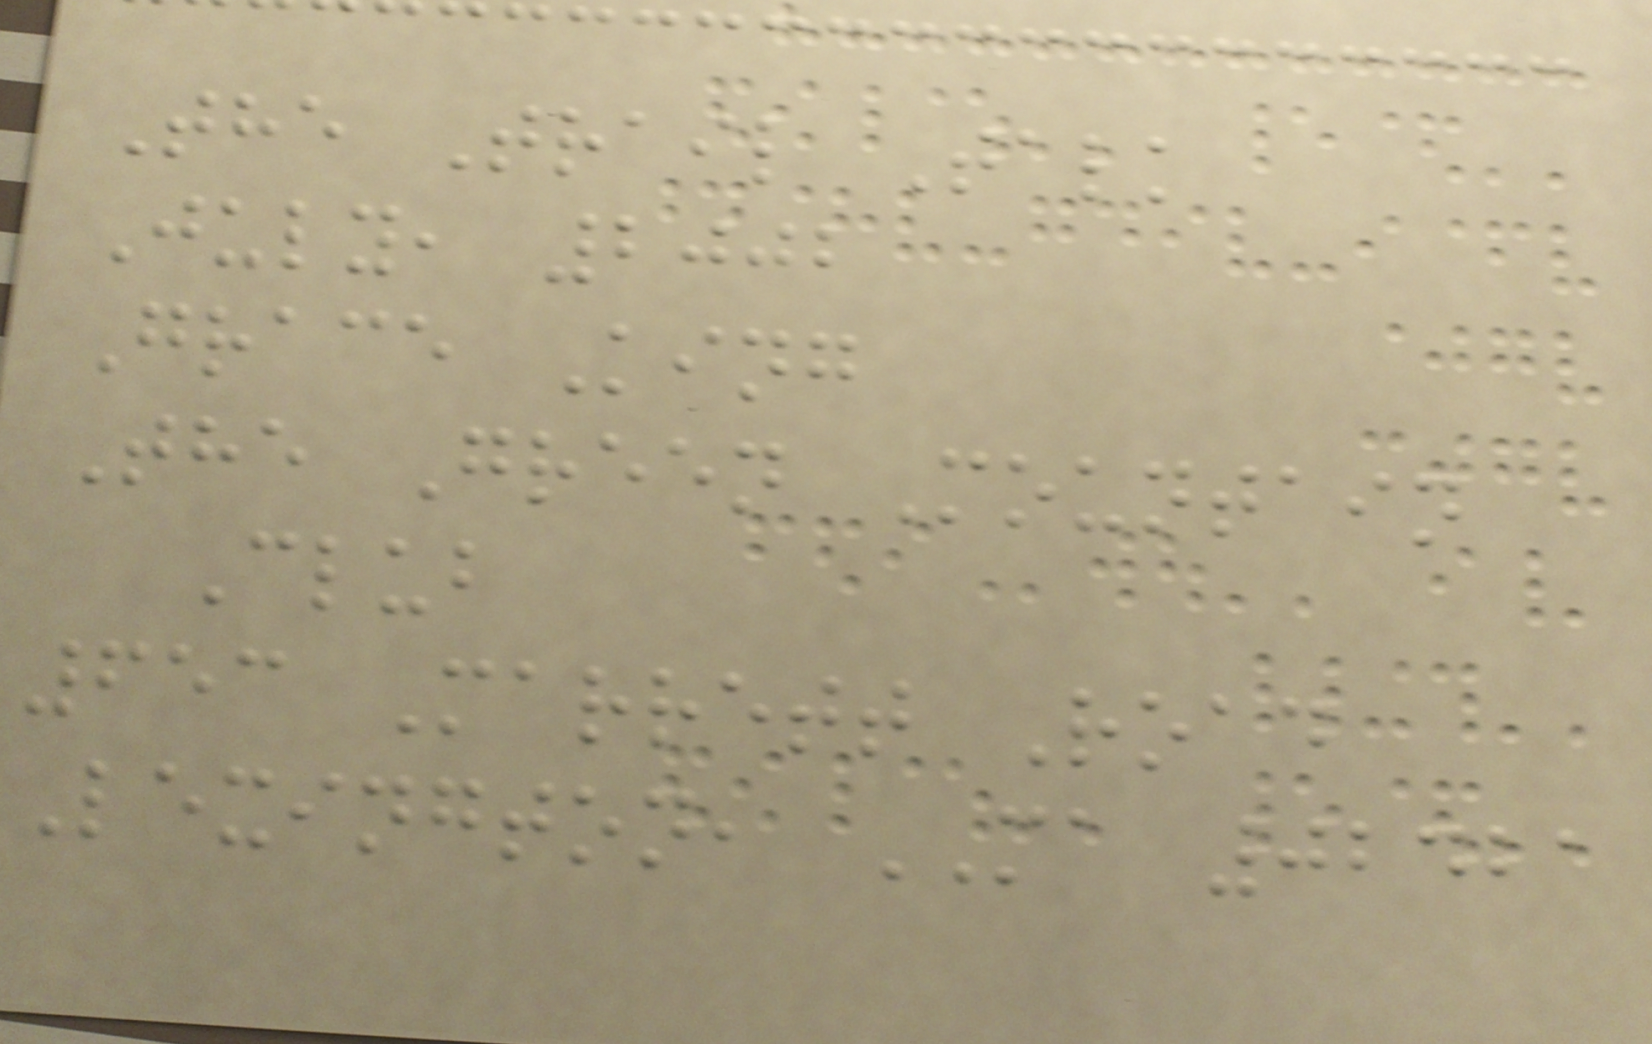The Trail Talk
July, 2002
Grace King
The Green Mountain
Club
653 Marrett Road
Lexington, MA 02421
